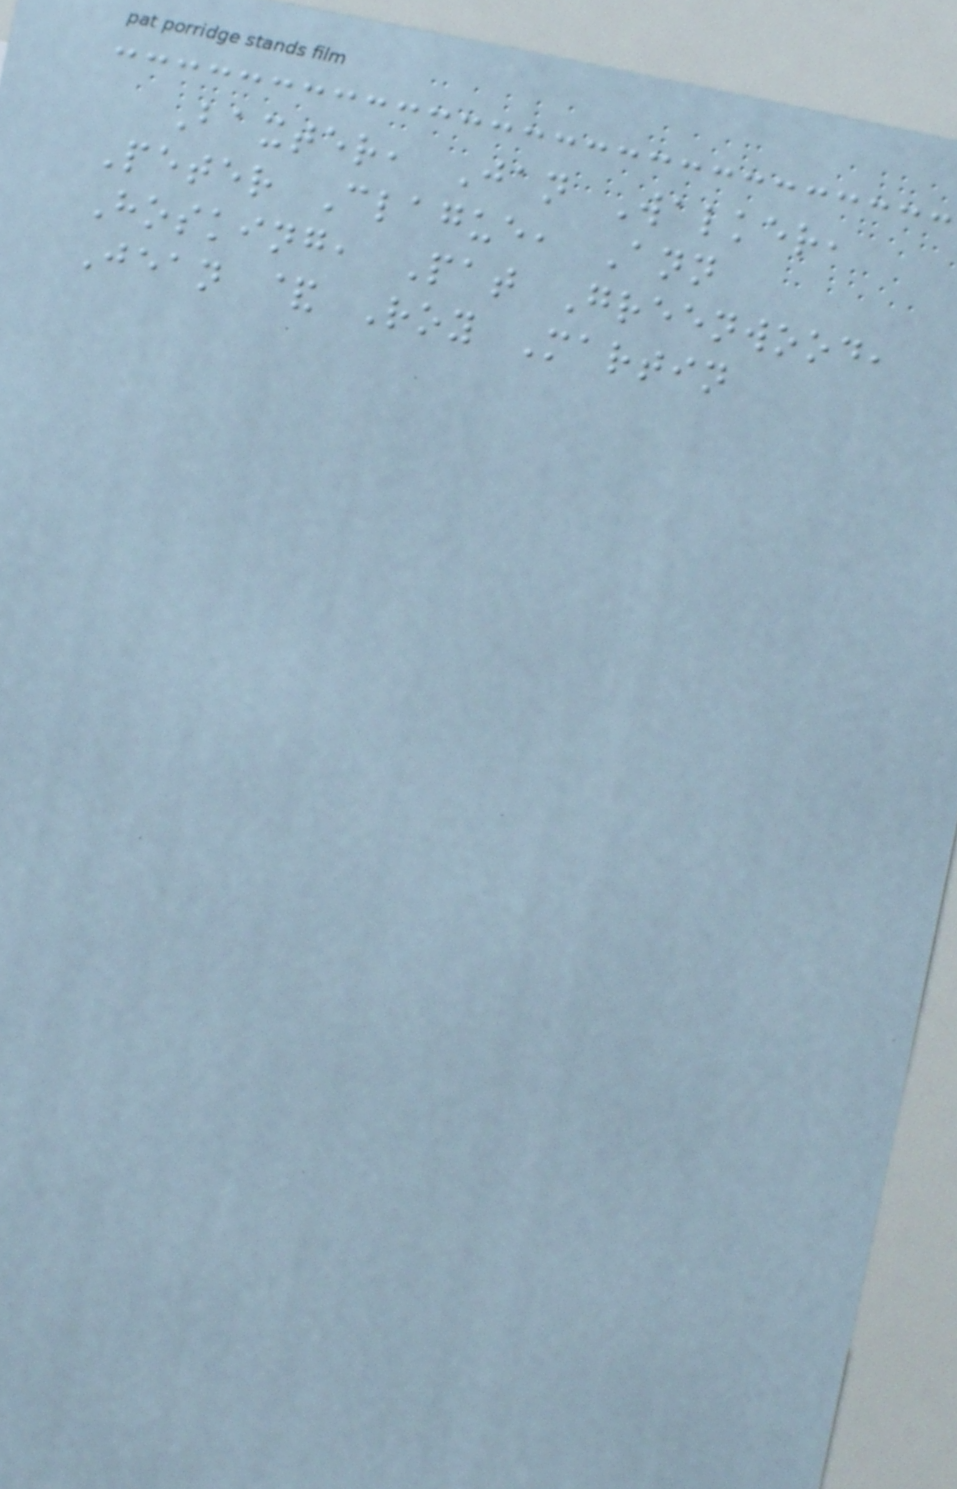Baxter, Jan Walker,
Peter Clague, Ann
Hosking, Pat Greenwood,
Jean & Roy Martin
